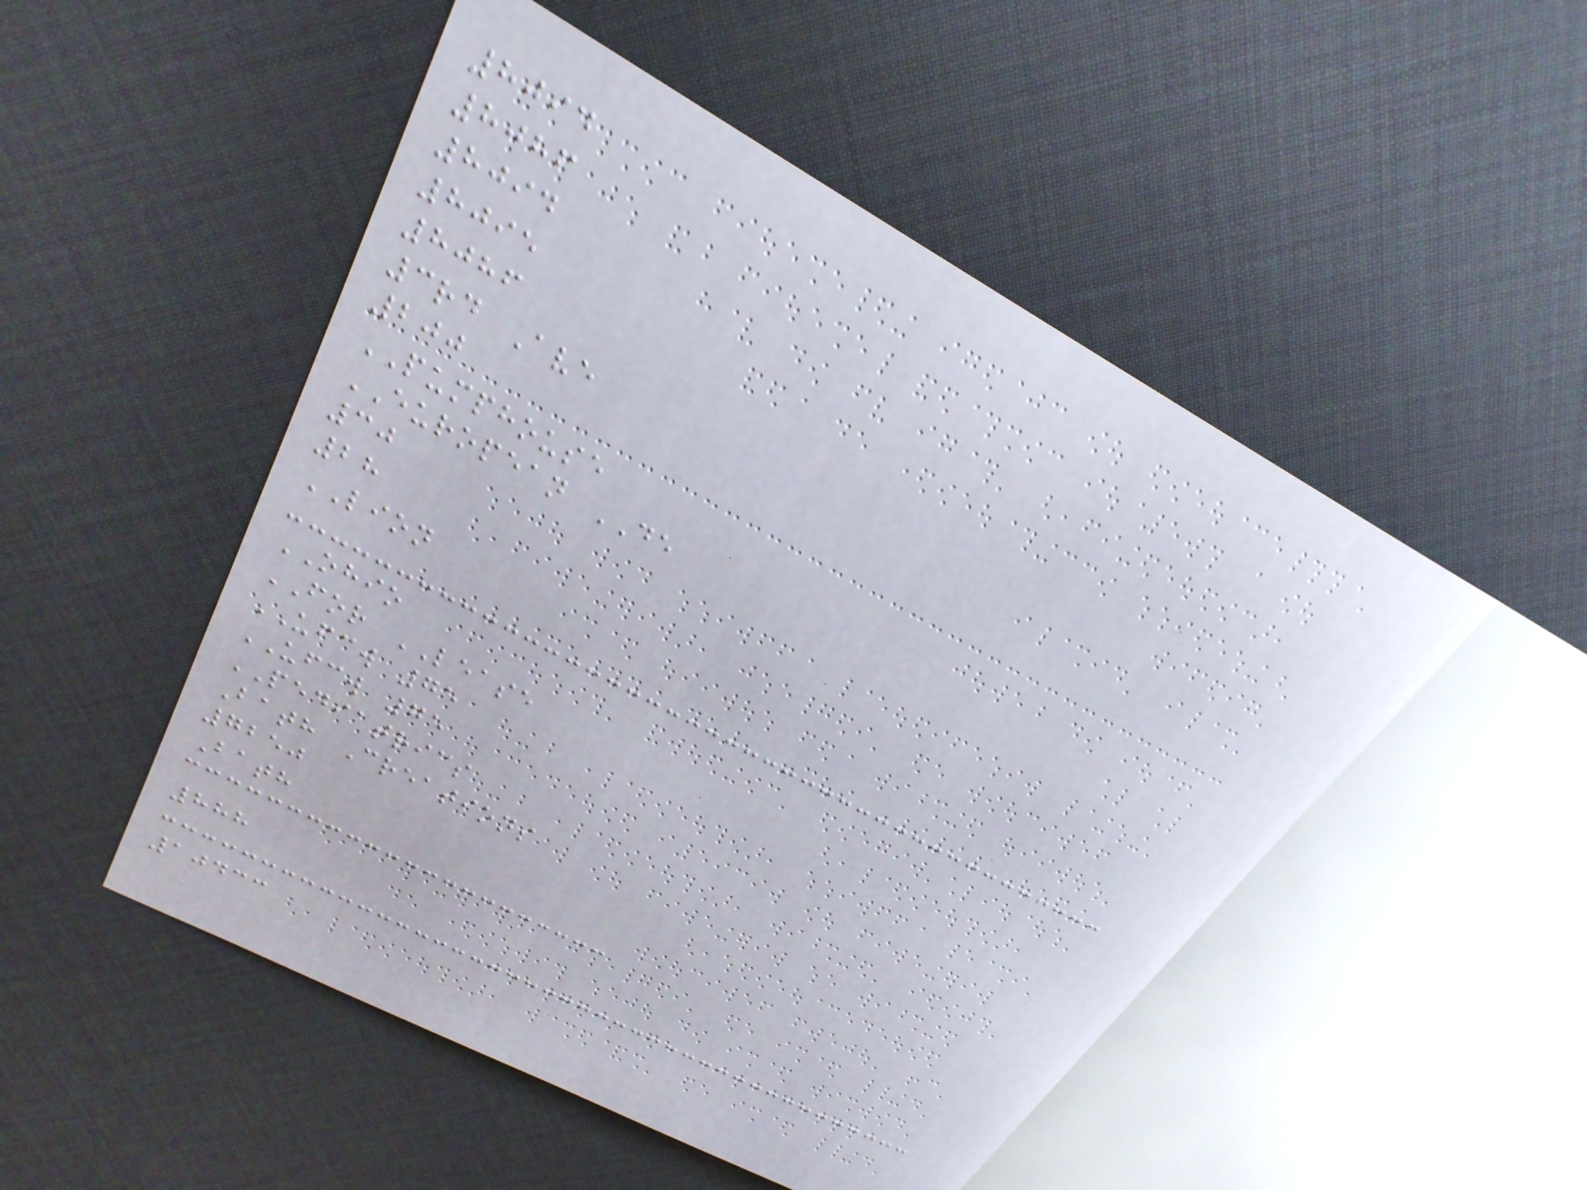8094
8086
8094
8095
8086
3rd Ave
200
PUMPHOUSE
EUROPEAN DE
30
28
LION
OHIO
FOR LEASE
UFCW 75
UFCW 75
PEDIATRICS
Bath Creations
7250
Bath
888
10433
